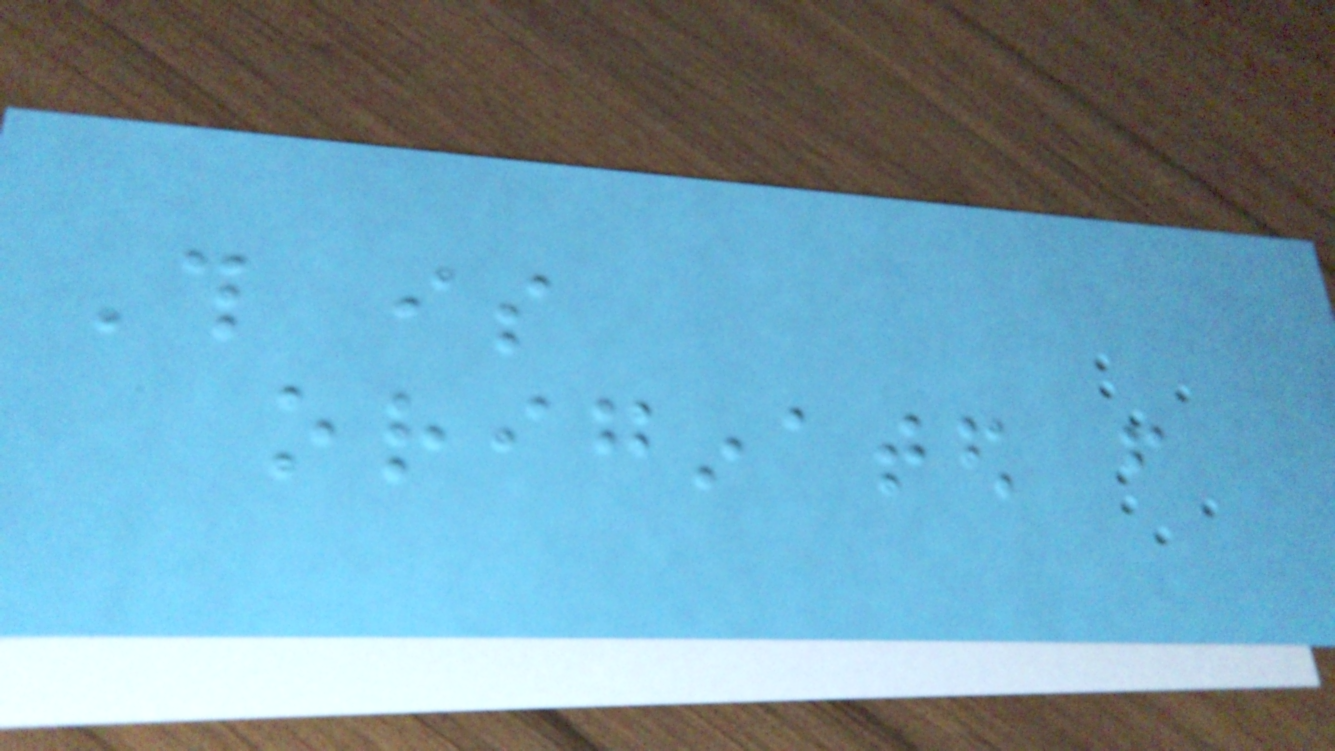This is
originated from
